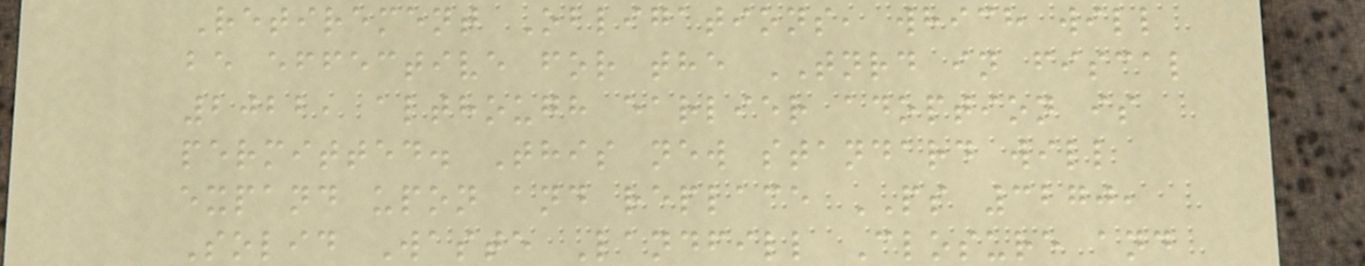Retirement Obligations, which will
be effective for the TNRD in fiscal
2022, although earlier adoption is
permitted. This new standard will
expand upon and replace PS 3270,
Solid Waste Landfill Closure and
